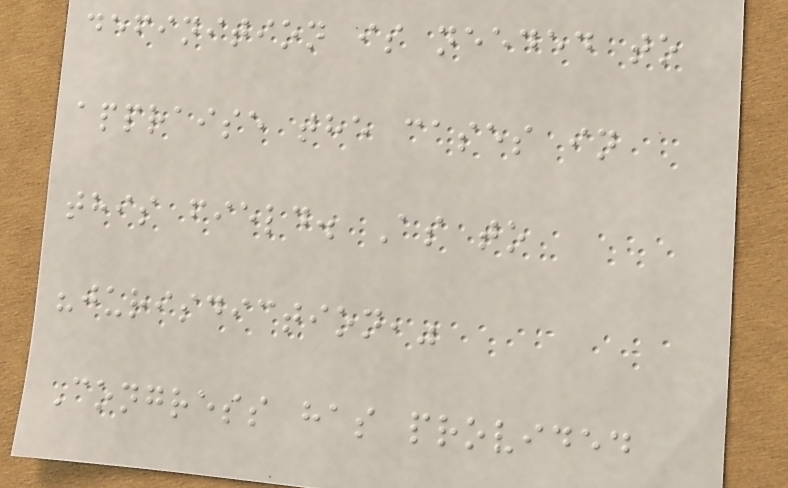definition is needed to
appraise the cases in
this field. As to
"jurisdiction,"
Congress has provided
